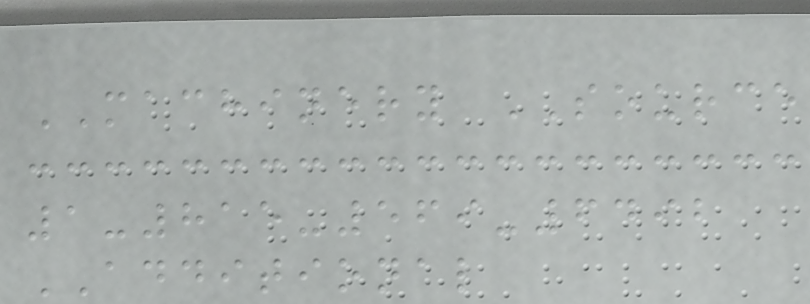MACHINERY SOURCE
1-815-569-6492
ADDITIONAL
